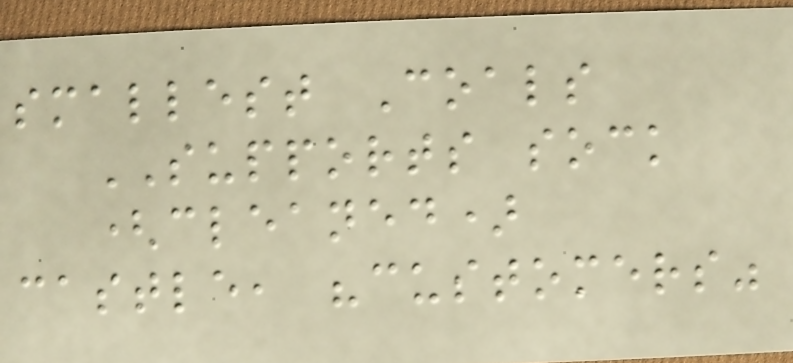smallest Coals
SUPPORTS sock
(cleaned)
castle, "customers"
